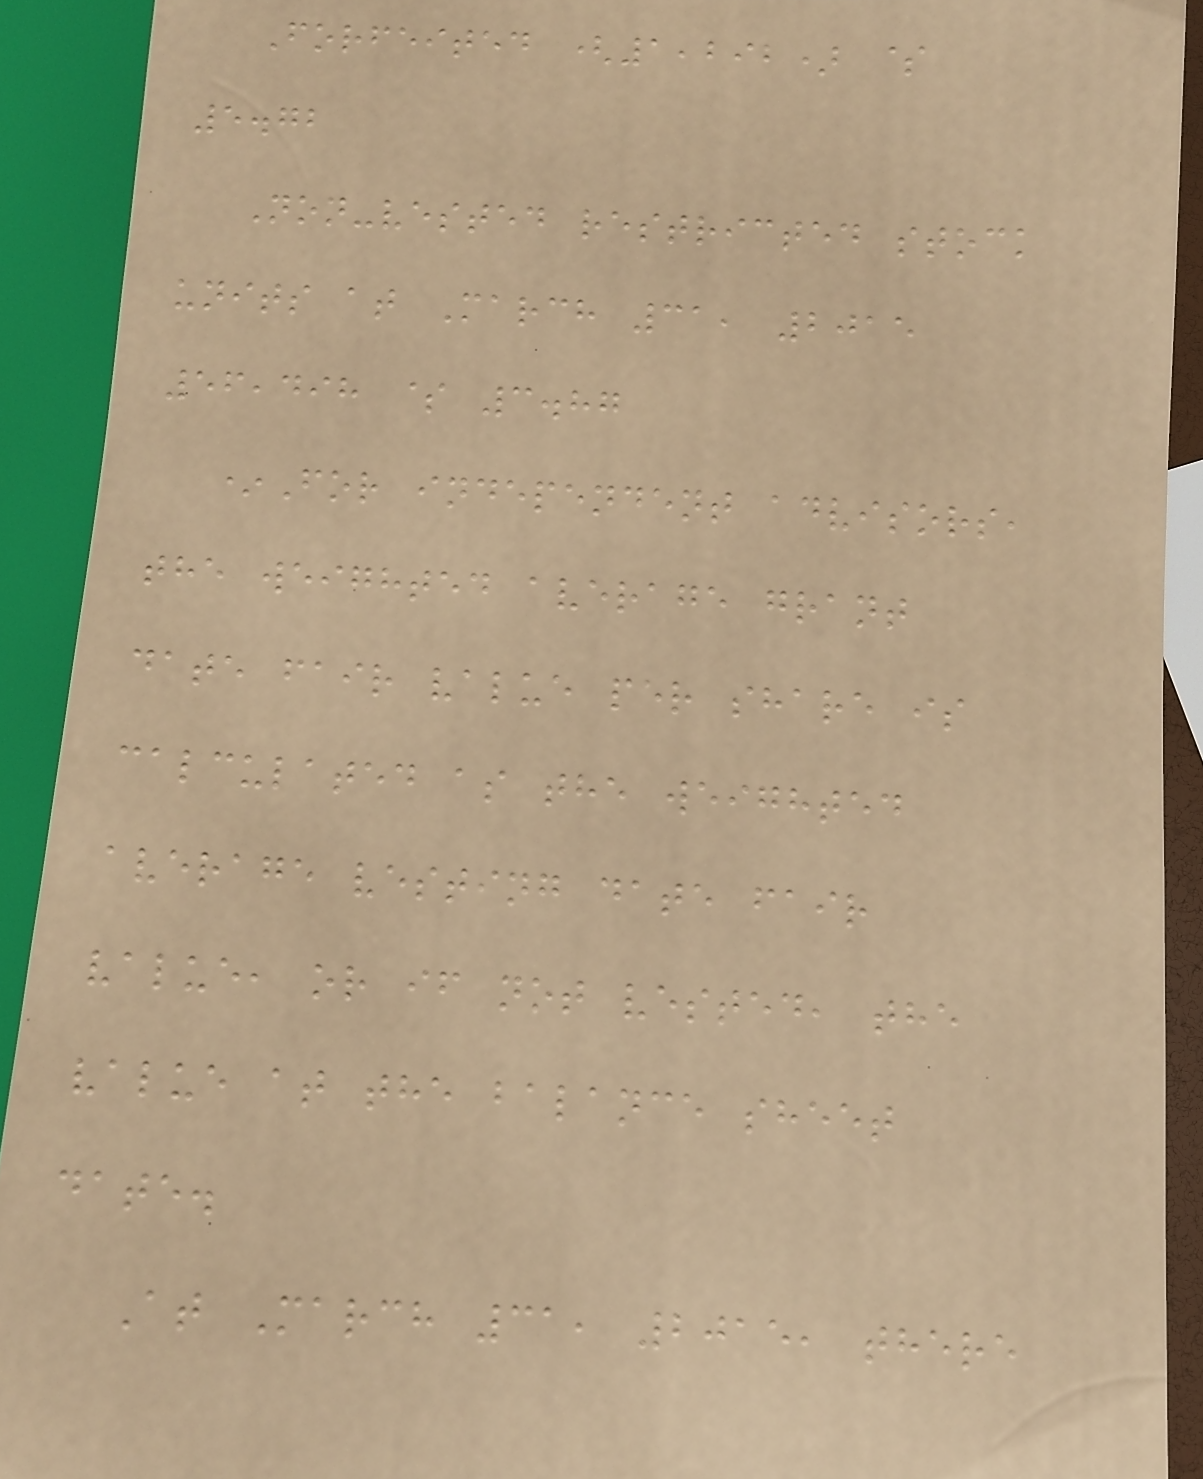Forfeited (1,292) $
5.72
Non-vested restricted stock
units at March 31, 2015
56,498 $ 3.87
*For independent advisors,
the weighted average grant
date fair value per share is
calculated as the weighted
average vesting date fair
value, or if not vested, the
value at the balance sheet
date.
At March 31, 2015, there
